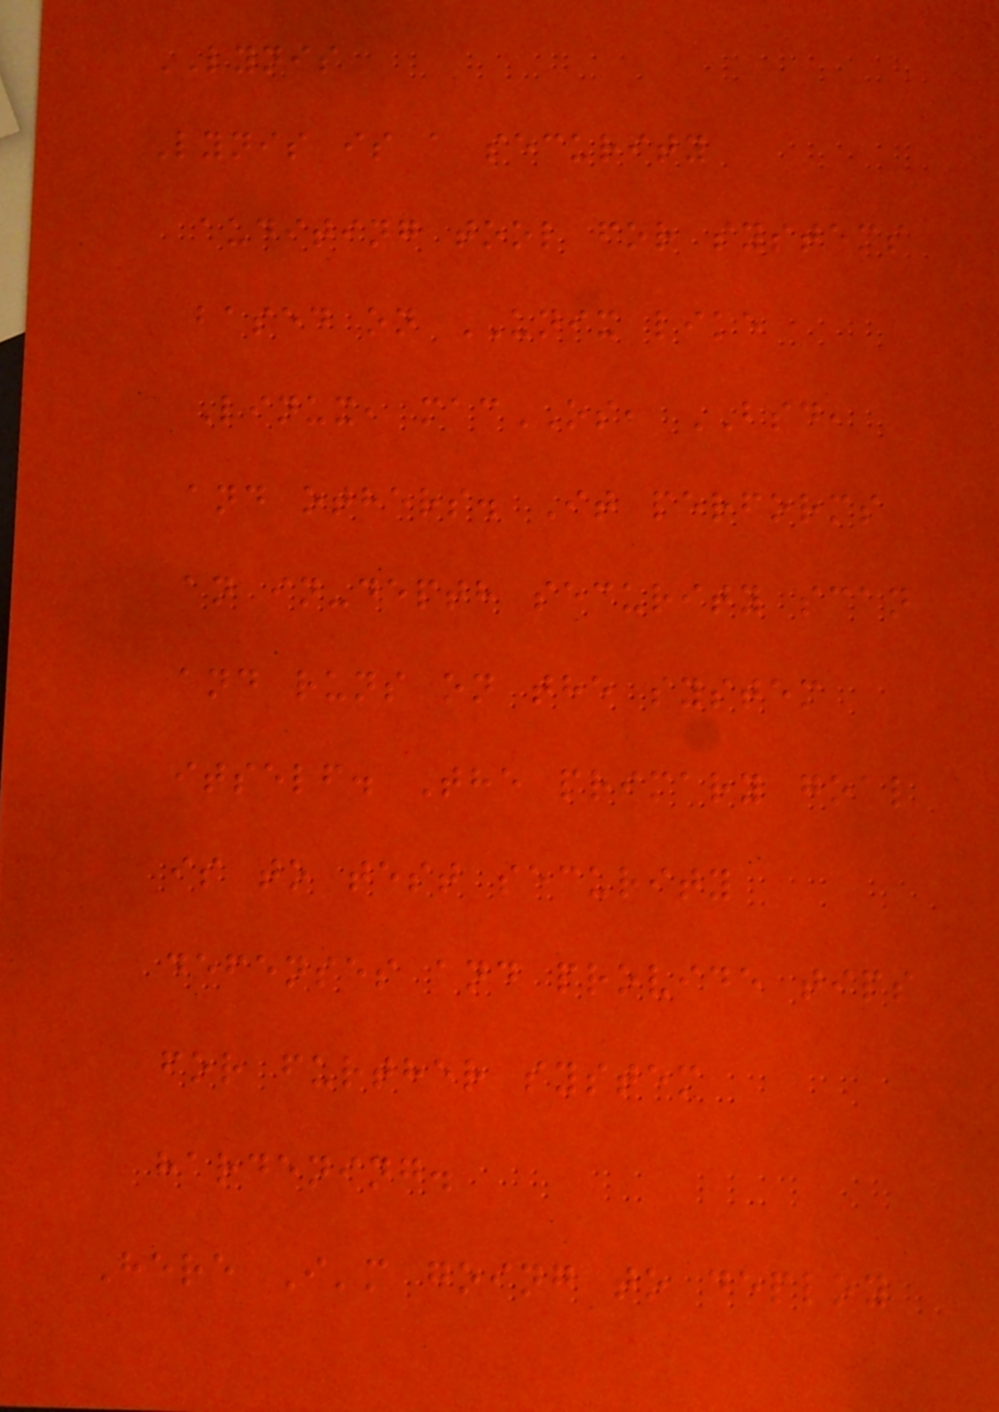LYNIS
Lynis is a security
auditing tool for systems
based on UNIX like
Linux, macOS, BSD,
and others. It performs
an in-depth security scan
and runs on the system
itself. The primary goal
is to test security
defenses and provide tips
for further system
hardening.
Here I'm going to deploy
